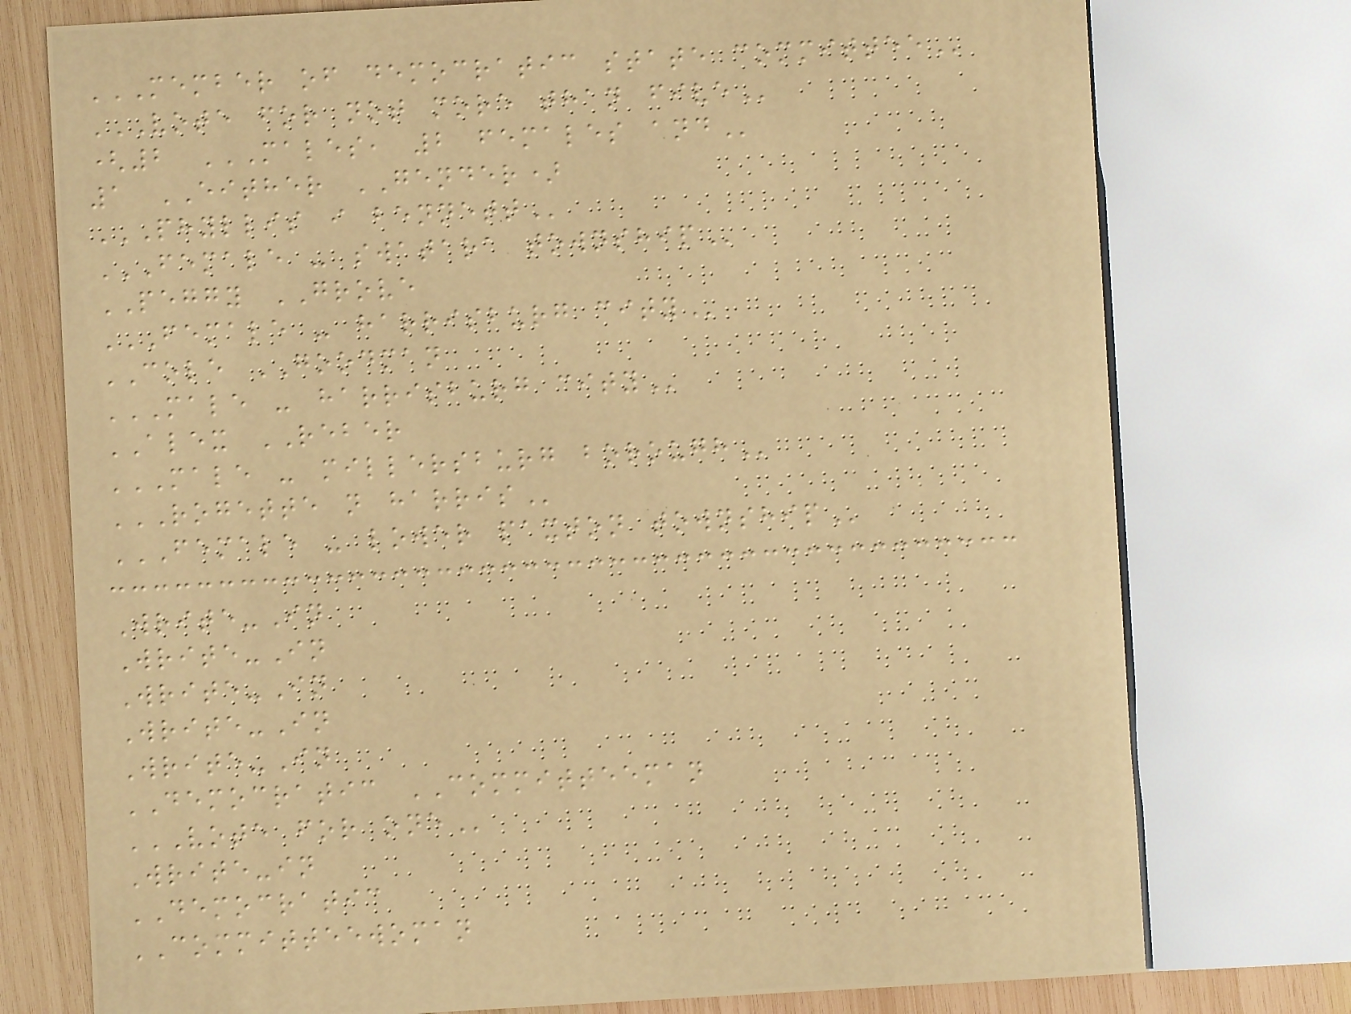MEMBER OF DEMOCRATIC STATE COMMITTEE
VOTE FOR NOT MORE THAN FIVE
(2 MALES, 2 FEMALES AND
1 EITHER GENDER)
PHYLLIS I BENNETT
FEMALE - SWATARA TOWNSHIP
PEGGY GROVE
FEMALE - HARRISBURG CITY
COLE GOODMAN
MALE - HARRISBURG CITY
ALEX REBER
MALE - MILLERSBURG BOROUGH
ROGETTE N HARRIS
FEMALE - LOWER PAXTON TOWNSHIP
Write-In
Write-In
Write-In
Write-In
Write-In
DEMOCRATIC COMMITTEEMAN
VOTE FOR ONE
Write-in
DEMOCRATIC
COMMITTEEWOMAN
